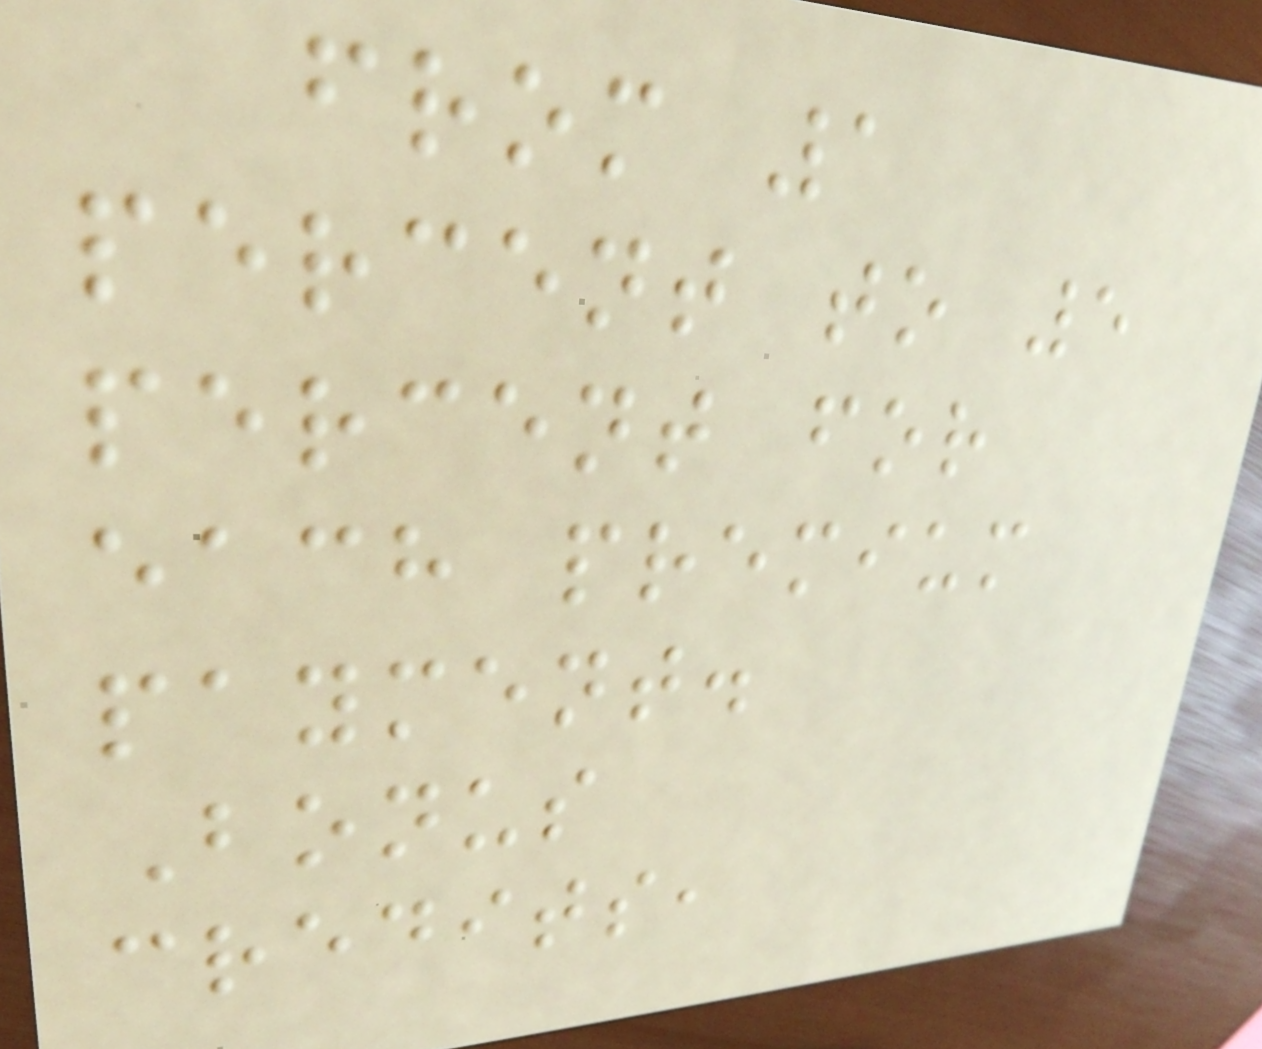from 1
percent to 5
percent for
each premium
payment.
Bonus
credits,
